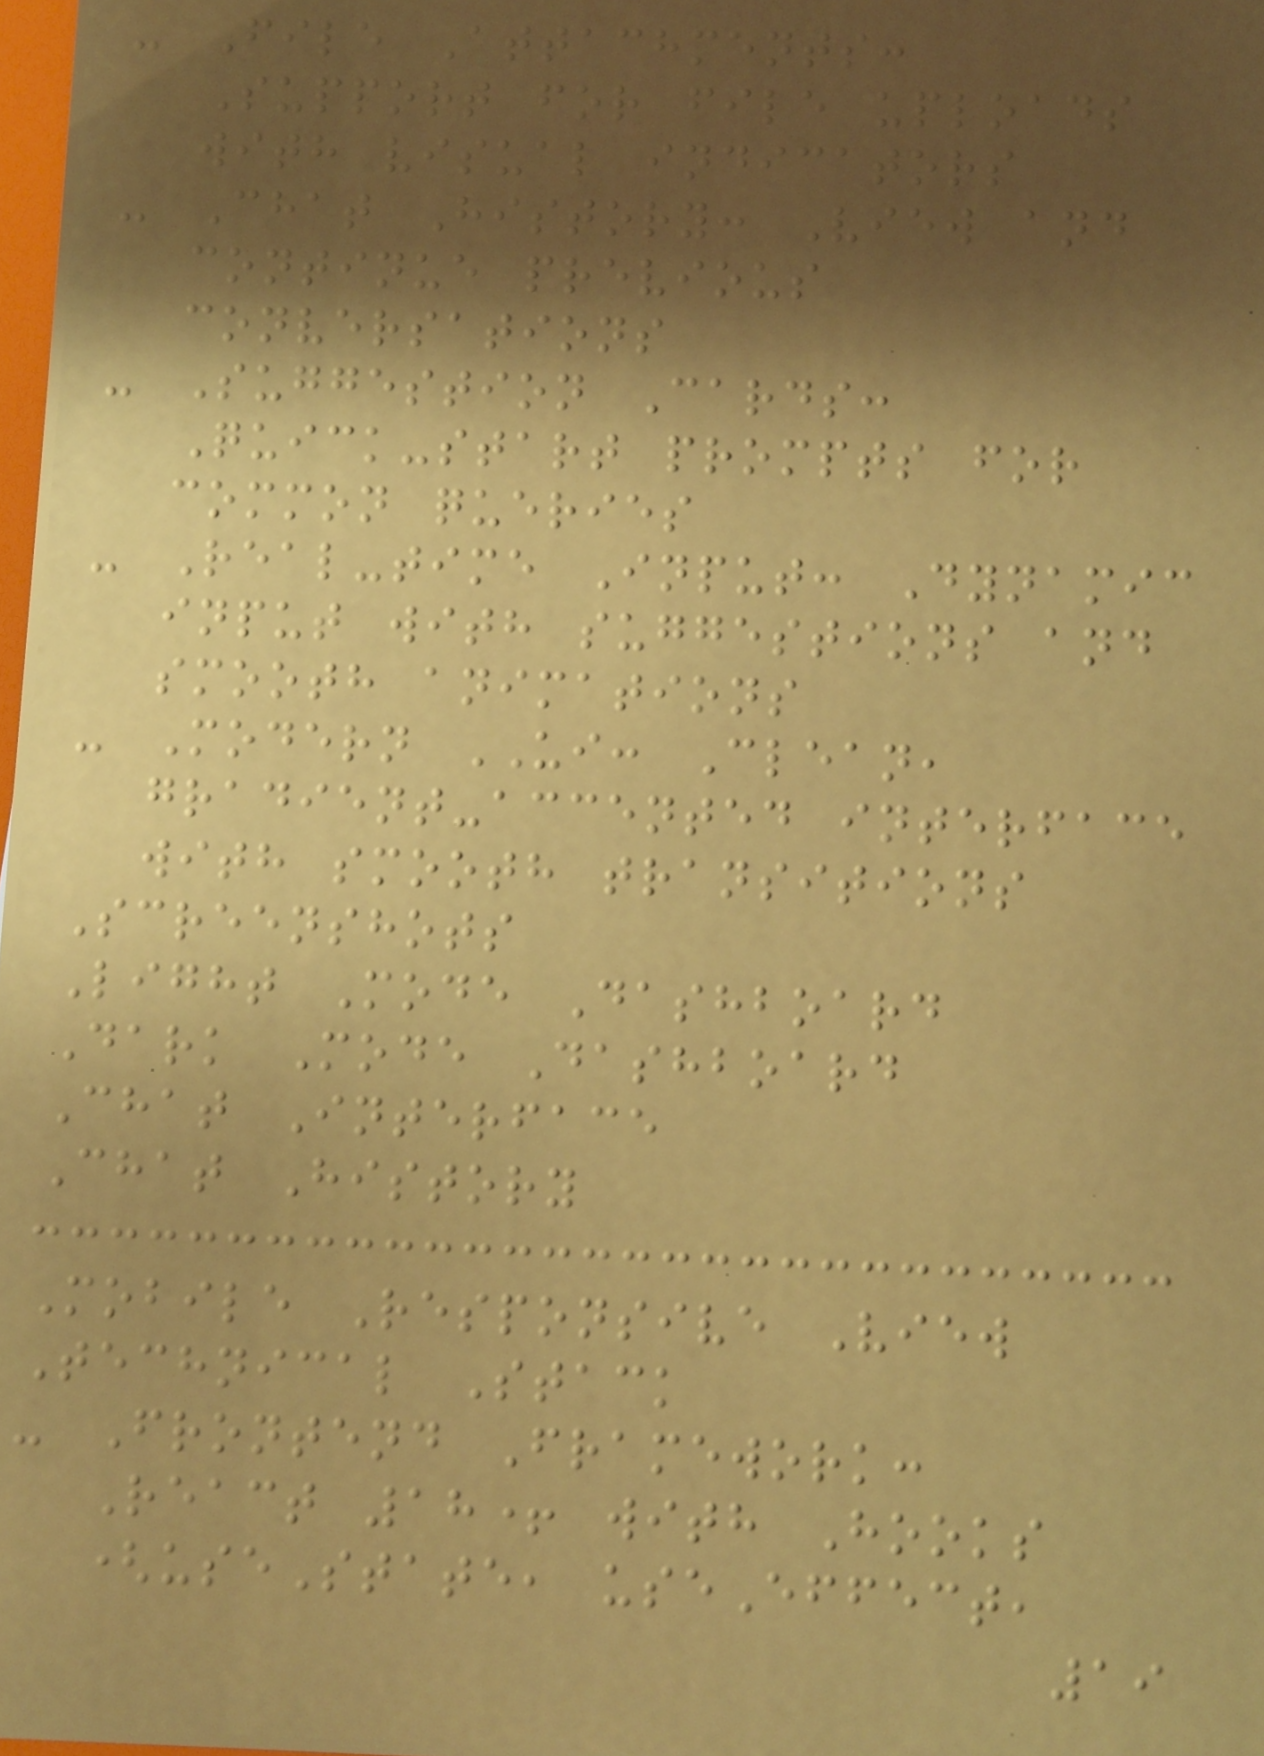- File Attachments:
Support for file uploads
with visual indicators
- Chat History: View and
continue previous
conversations
- Suggestion Cards:
Quick-start prompts for
common queries
- Real-time Input: Dynamic
input with suggestions and
smooth animations
- Modern UI: Clean,
gradient-accented interface
with smooth transitions
Screenshots
Light Mode Dashboard
Dark Mode Dashboard
Chat Interface
Chat History
Mobile Responsive View
Technical Stack
- Frontend Framework:
React 18+ with Hooks
(useState, useEffect,
19
